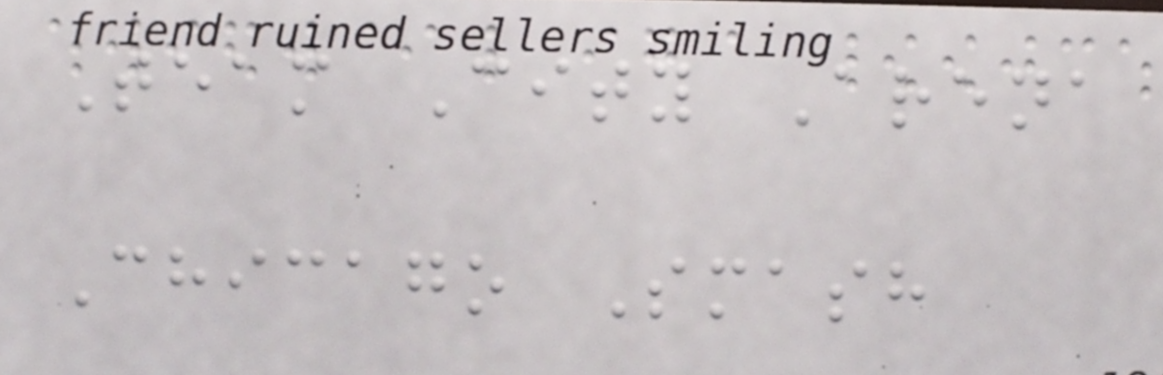Team City Arena
Chicago Smash
